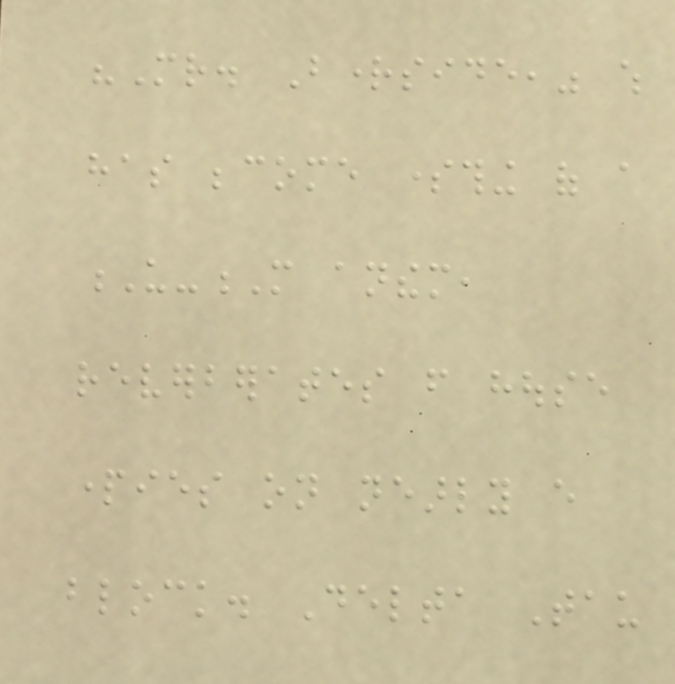"Mr. Brightside," which
has become something of a
U-M anthem,
reverberates from house
parties on nearly every
block. Delta Tau
